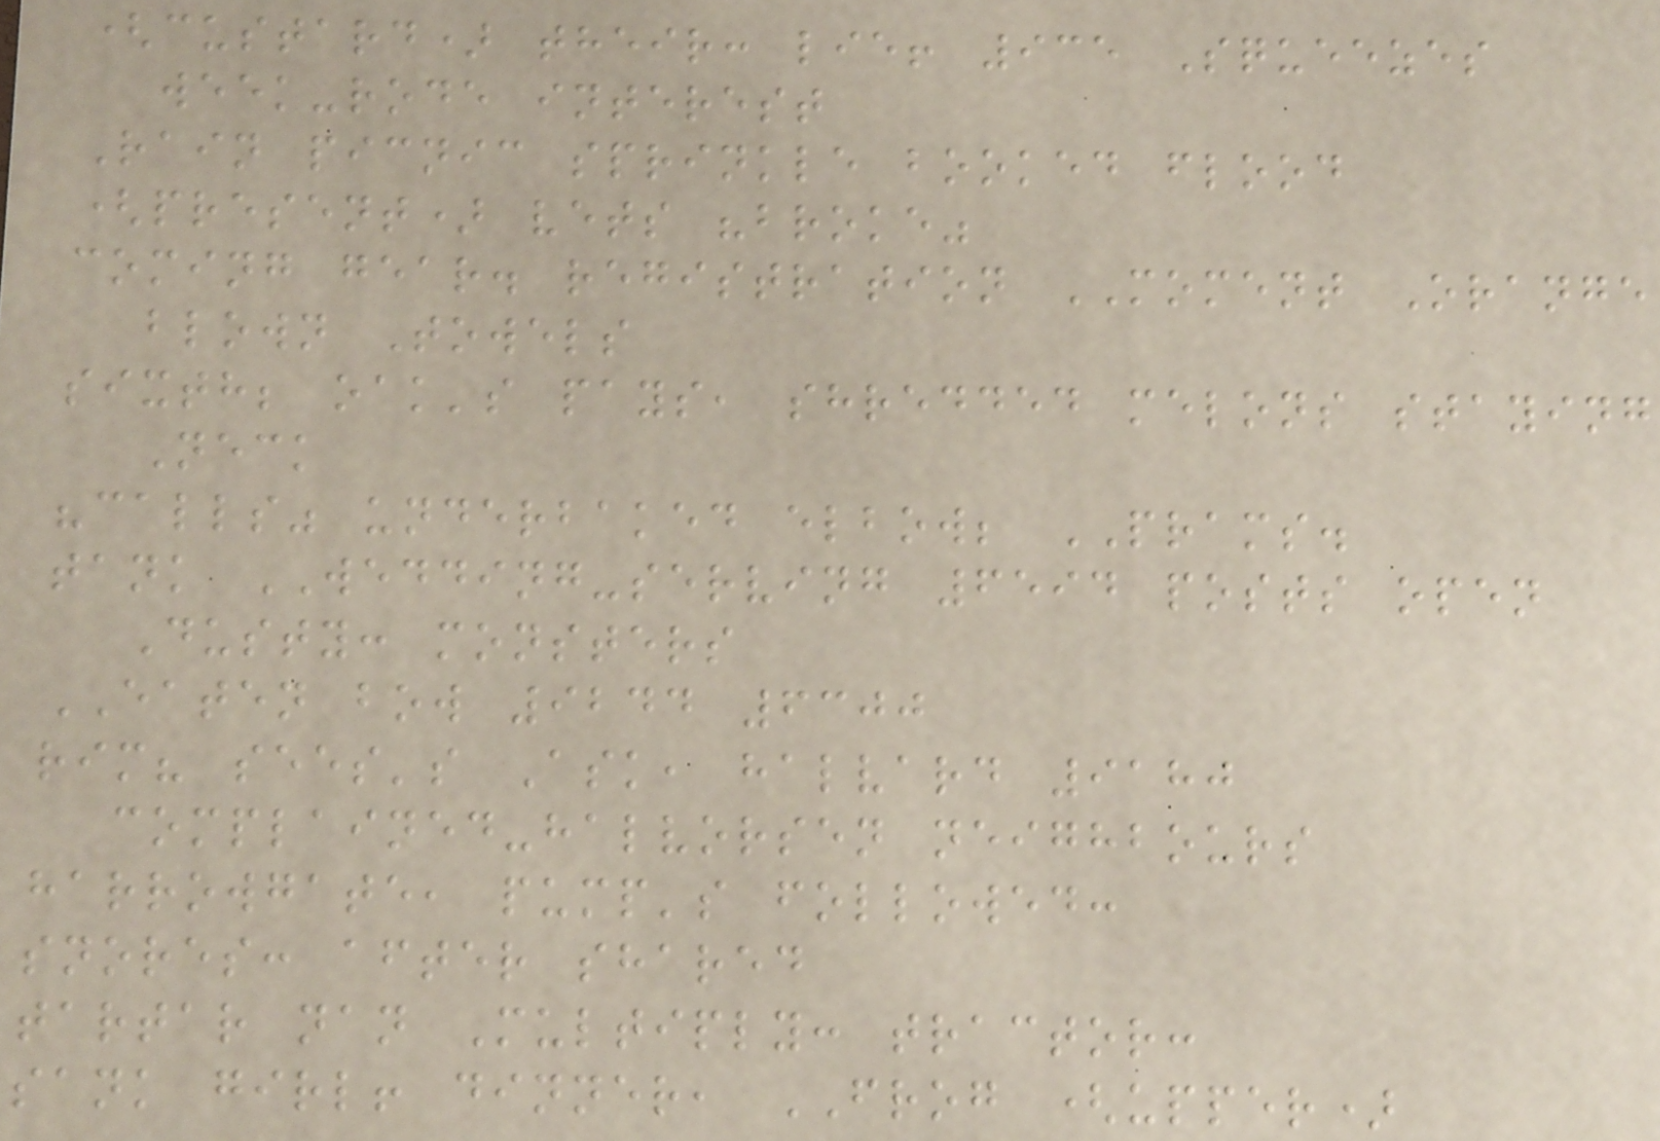(custard) their: lie! 935 Squeezes
week-rode interest
Rain picnic sprinkle booked flood
(present) vets "broke"
coming gear. registration MOMENT Orange
blown Towels
sixth; oak's pays, shredded melons staying
Neck
"calls" underbaked elbow; PRAMS.
tank WEDDING-serving 6594 posts open
Dusty: monsters
EATEN bow 9244 6300
rim? sees's Ask, halvard 9180
complained-halvorsen neighbours
harrowgate, pump's followed:
snores: after shared
tartar nan Multiply: tractor:
sank girl! dinner, FROG (upper)
